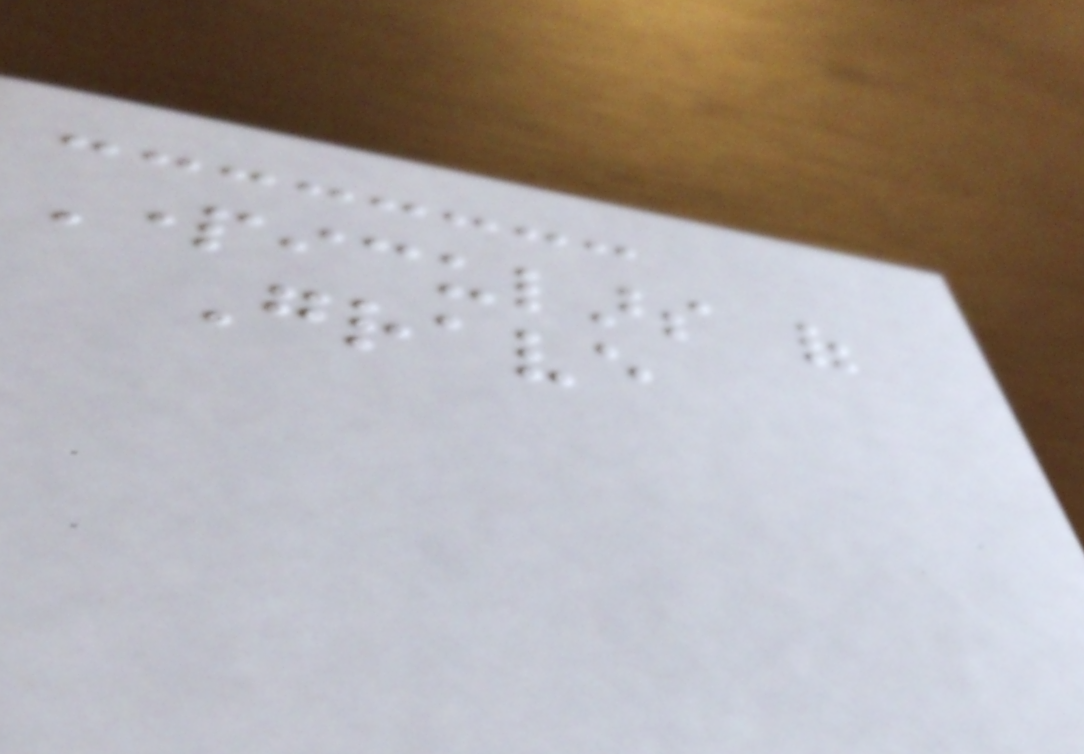Particulars of
Grave
